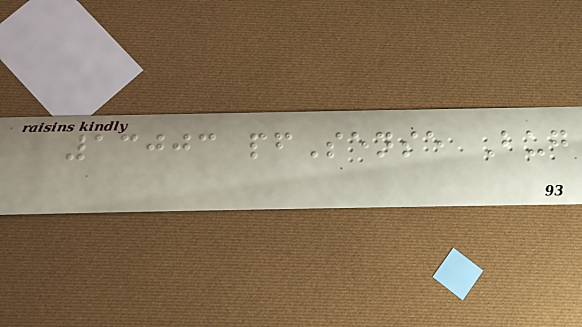13003 pfSense Bug
